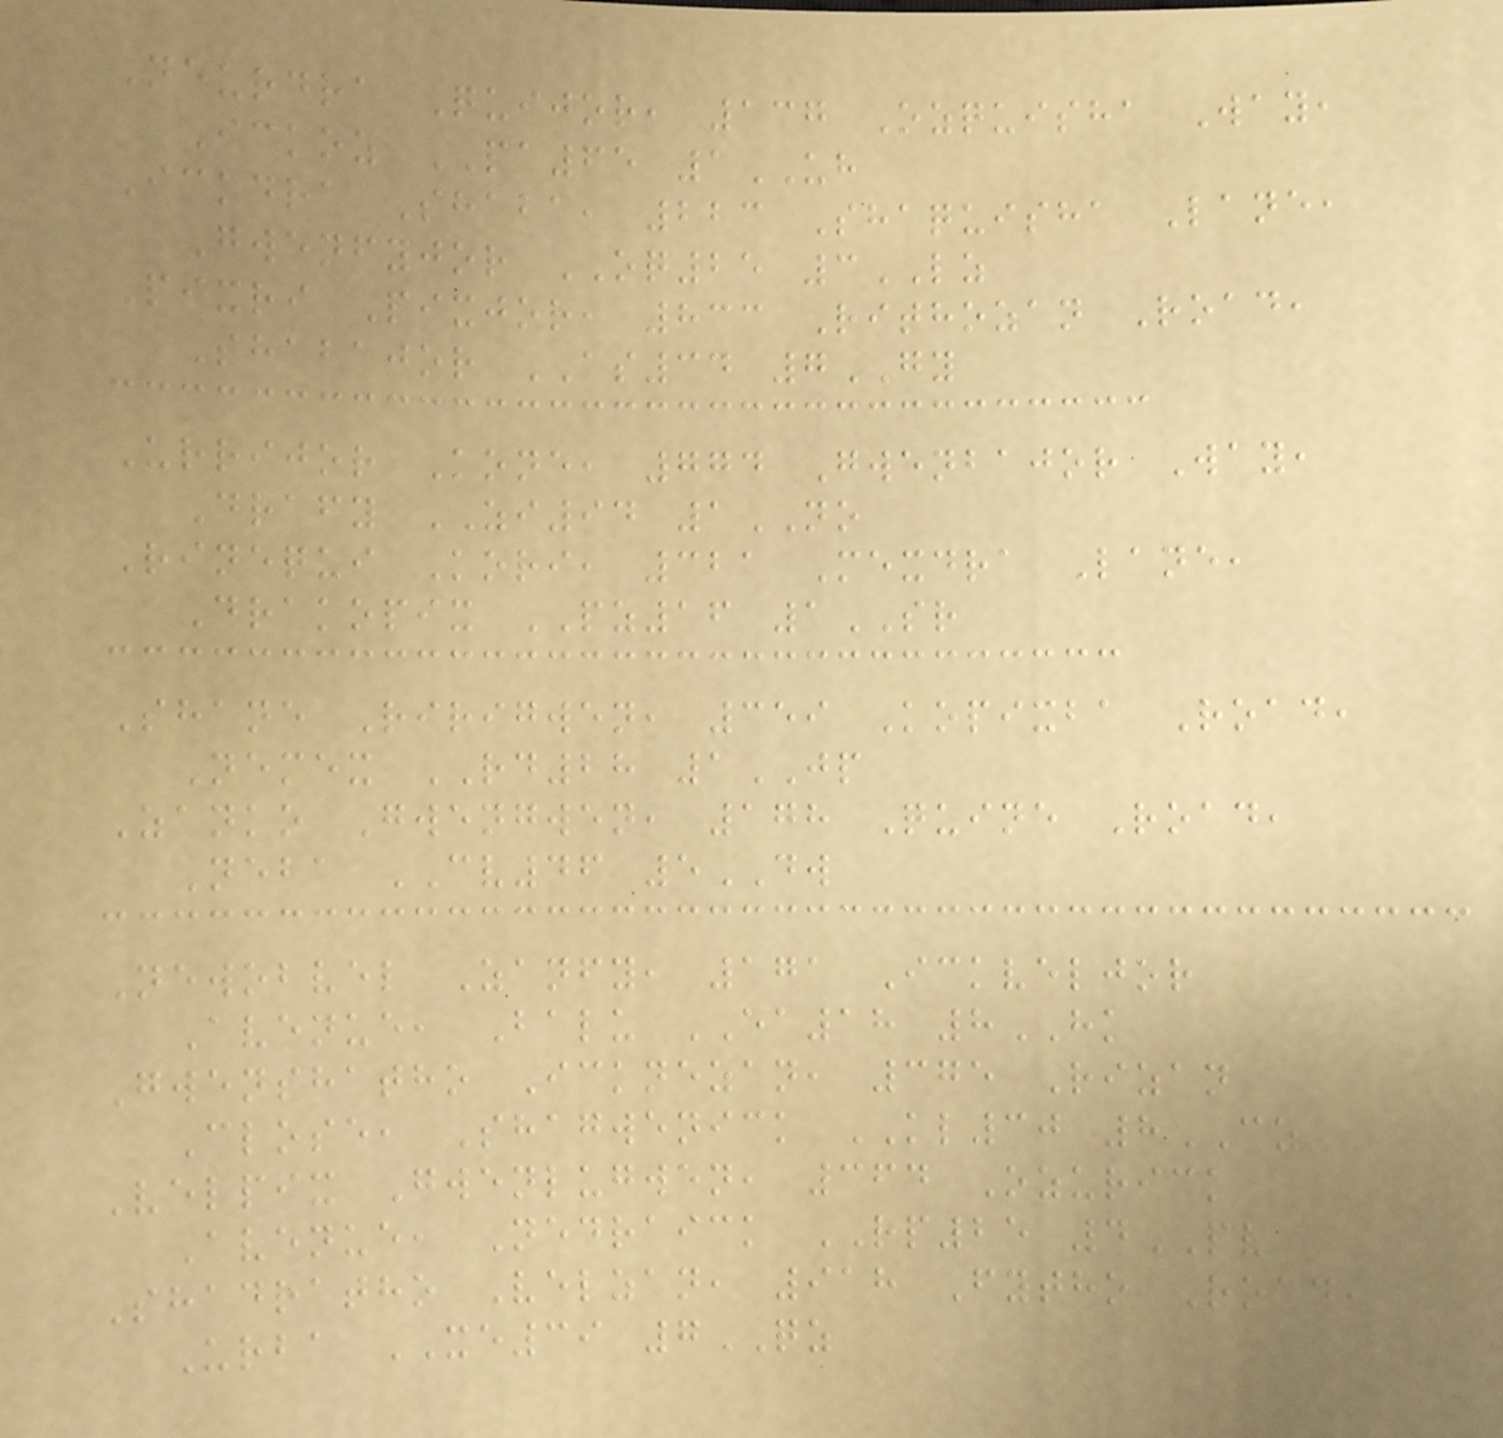Neurdra Quijor, 137 Ozquisha Way,
Ickoz PA65 1UH
Ickdra Shaba, 223 Shaquisha Lane,
Gwenfyjor OQ25 3LZ
Pixri Pixjor, 833 Rithozan Road,
Shabajor AS34 7GY
Urrijor Kone, 774 Gwenbajor Way,
Drafy ZI94 1NO
Rinequi Kori, 321 Mexdra Lane,
Drakopix PZ16 1SR
Shane Ririgwen, 359 Kopixba Road,
Nemex RD28 1JP
Zanko Gwengwen, 178 Quine Road,
Neba CV46 5DW
Newobvel Zanfy, 171 Ickveljor
Avenue, Balu EA18 8HK
Gwenshatho Icknezan, 375 Rizan
Close, Shagwenick KL30 8CZ
Velpix Gwenlugwen, 364 Ozurick
Avenue, Nedraick RP25 4PV
Shadratho Velzan, 918 Fytho Road,
Urba XE39 7QZ
